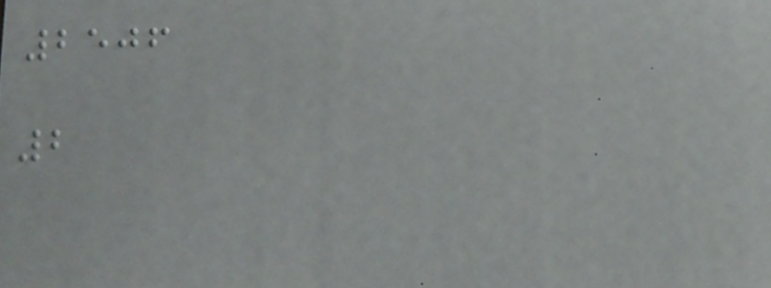2506
2
